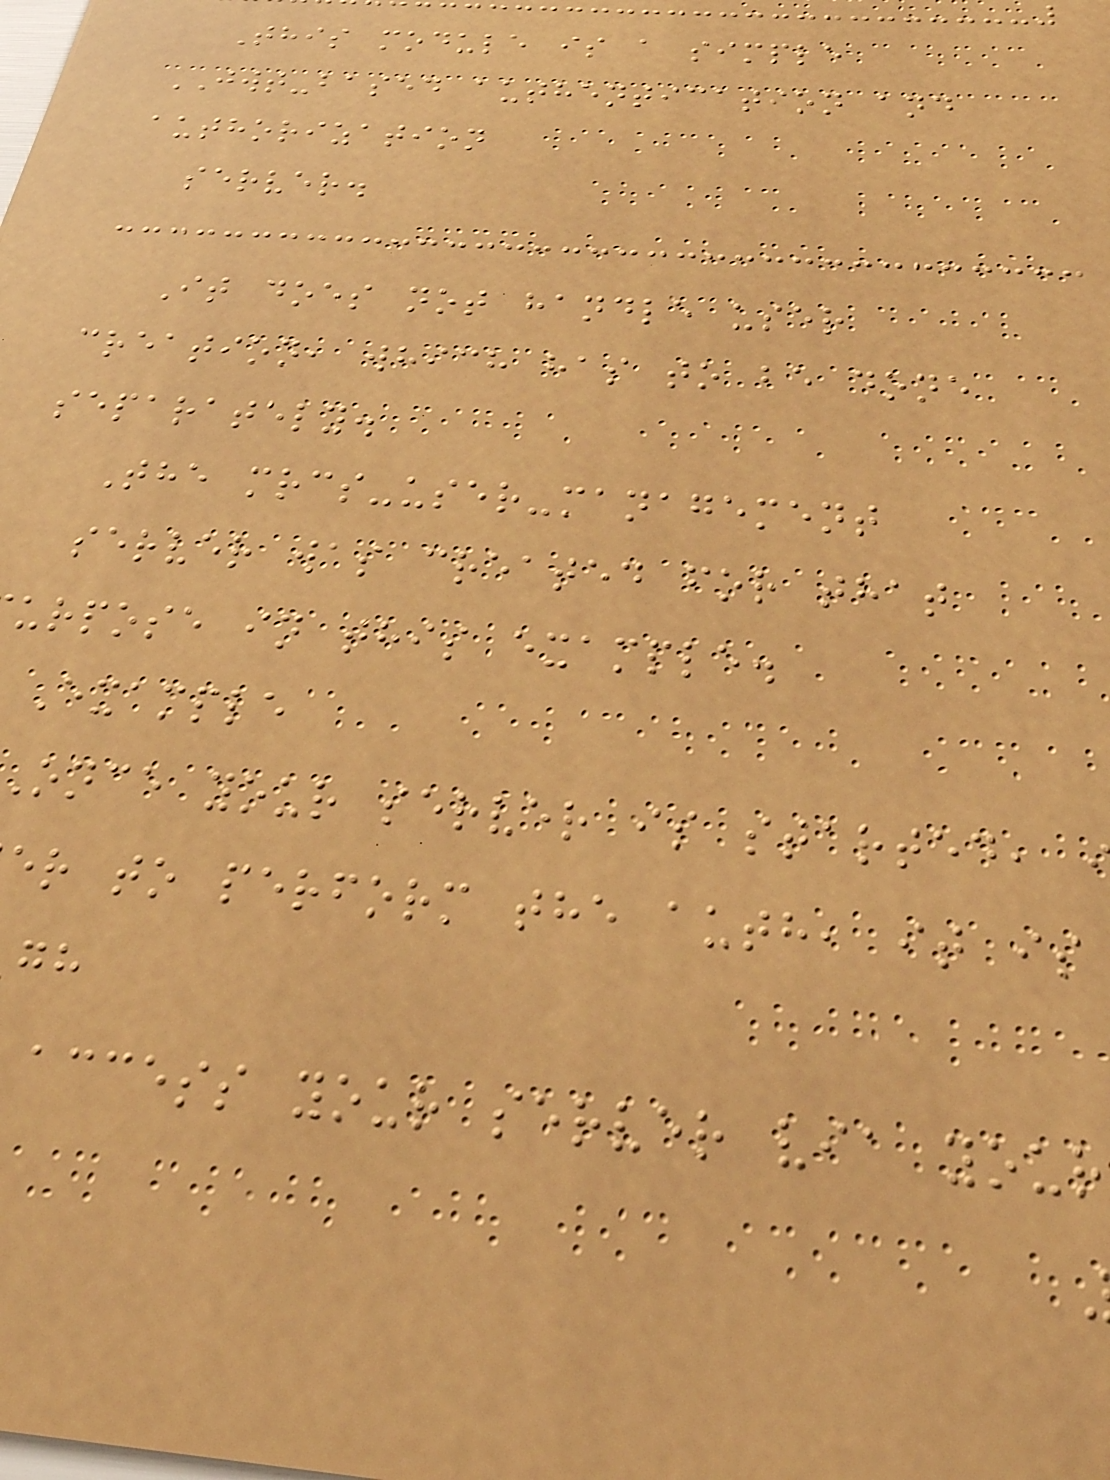This module is a simple
JWT-based authentication and
authorization
server.
It does not handle user
creation, which has to be done
separately.
The mrcs-user-management
server was created for that
urpose in this example.
Example
once your server is started,
er to perform the auth, it is
access your server via your
